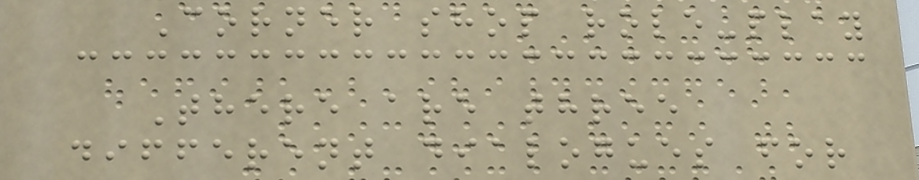Corner shop role-play
There are three
different dialogues for
